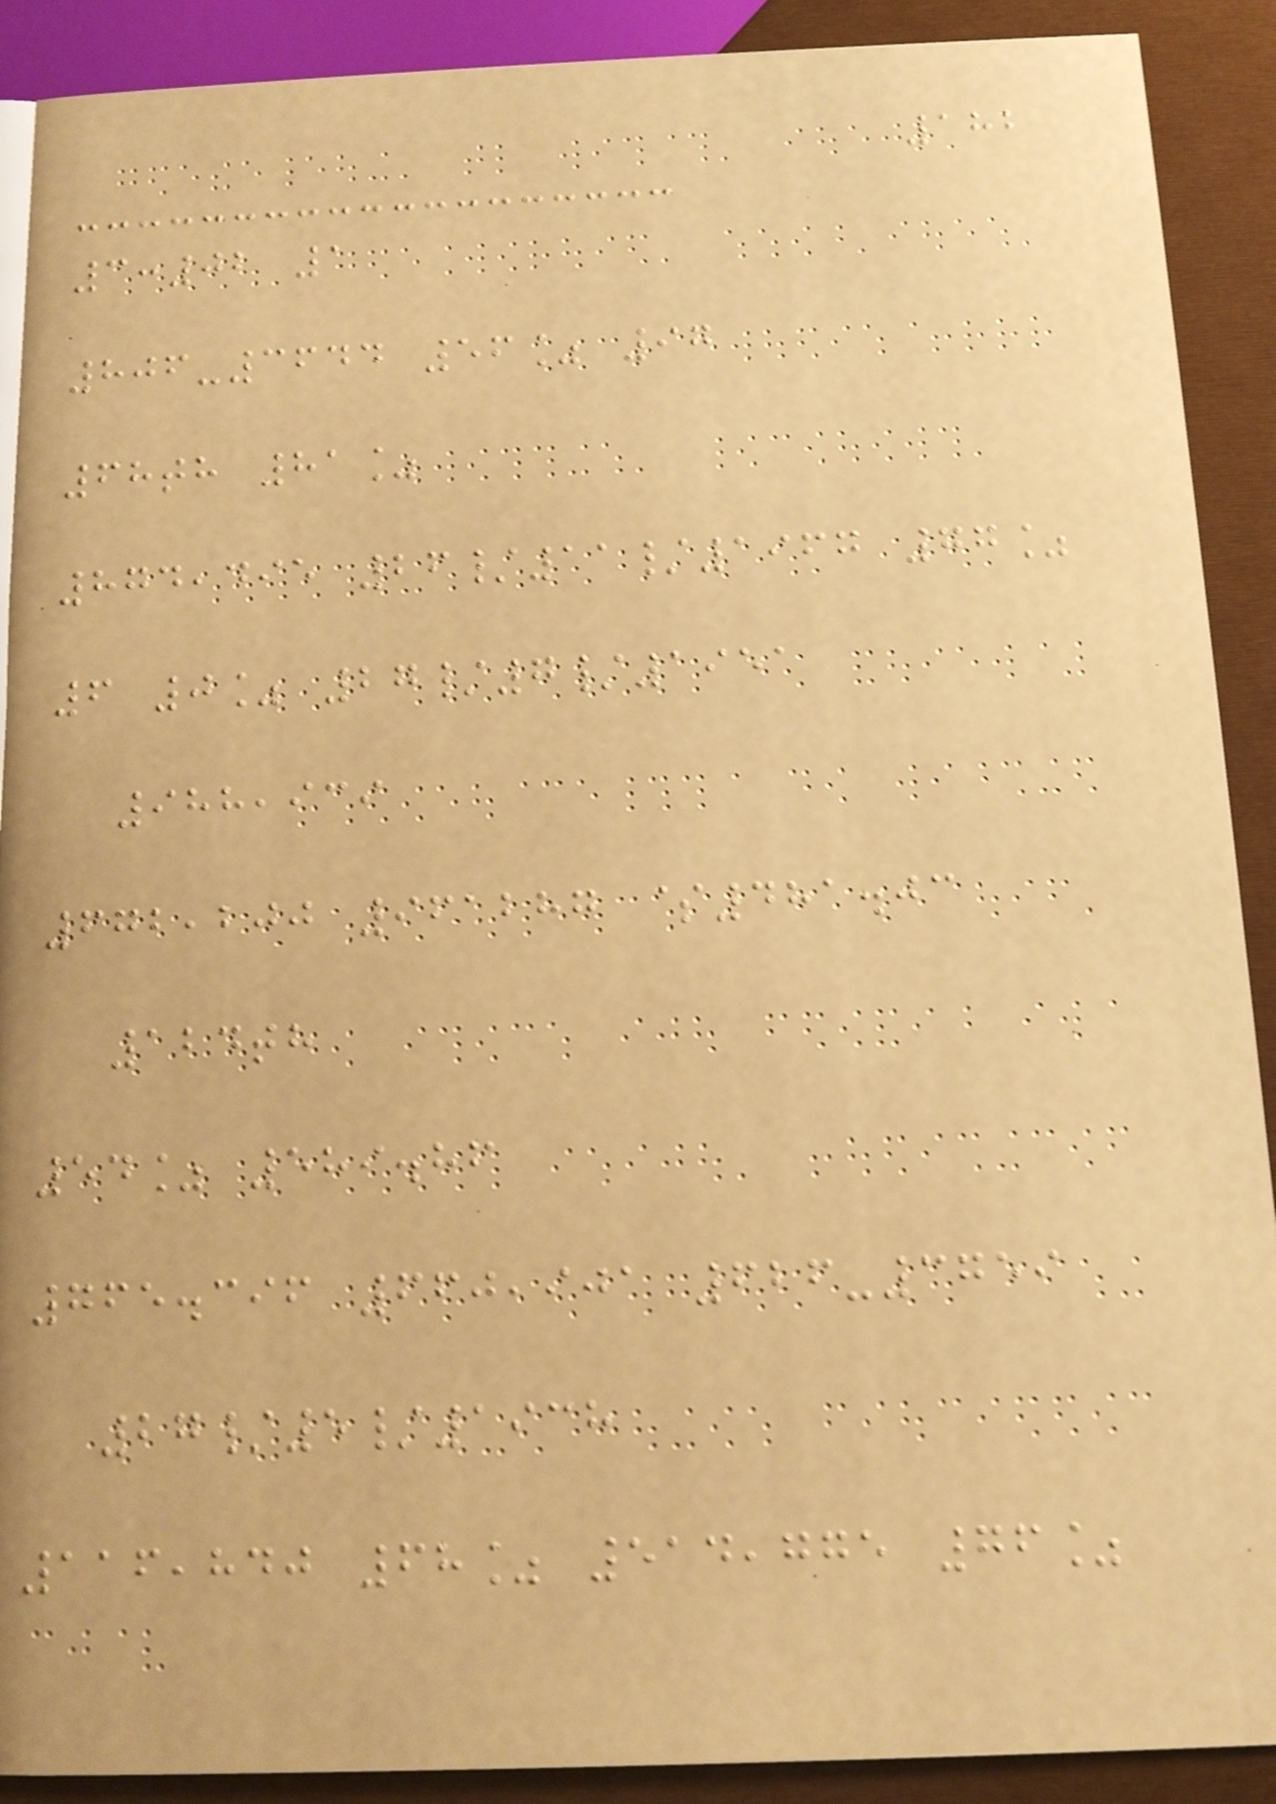182
3:02 1
806-3644 56% 97
68th 81%
874,495 26/11/1967 77%
6 0% 27/7/1951
988,939
672,200 961287 $481.03
124th
54% 589.86
765.396 660,901 626-3759
27/5/1938
116,840 68% 514,775 76%
